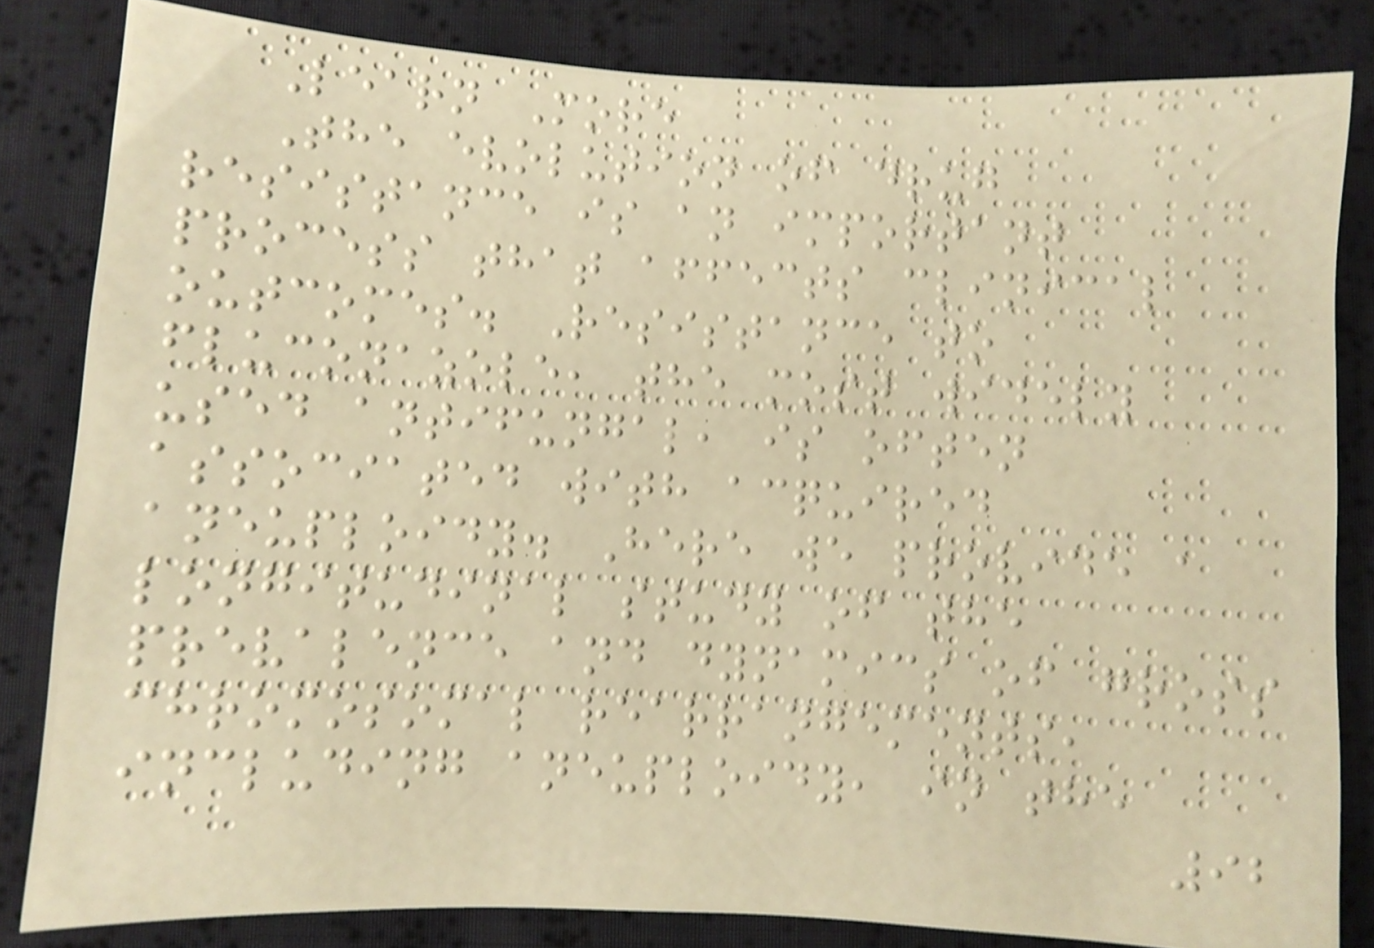Learn More
The evolution of drug
resistance is an important
process that affects clinical
outcomes. Resistance to
fluconazole, the most widely
used antifungal, is often
associated with acquired
aneuploidy. Here we provide a
longitudinal study of the
prevalence and dynamics of gross
chromosomal rearrangements,
including aneuploidy, in the
92
